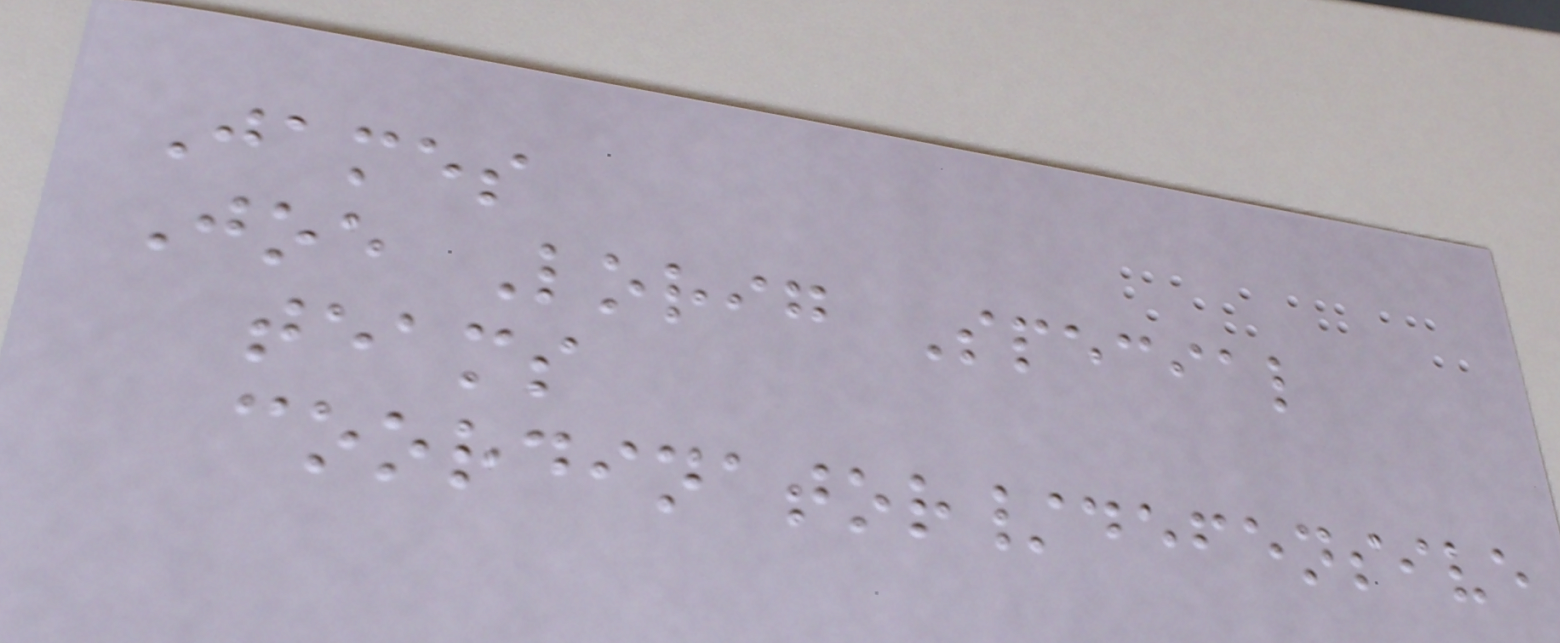James
Joe Lorig Special
teams
coordinator/defensive
